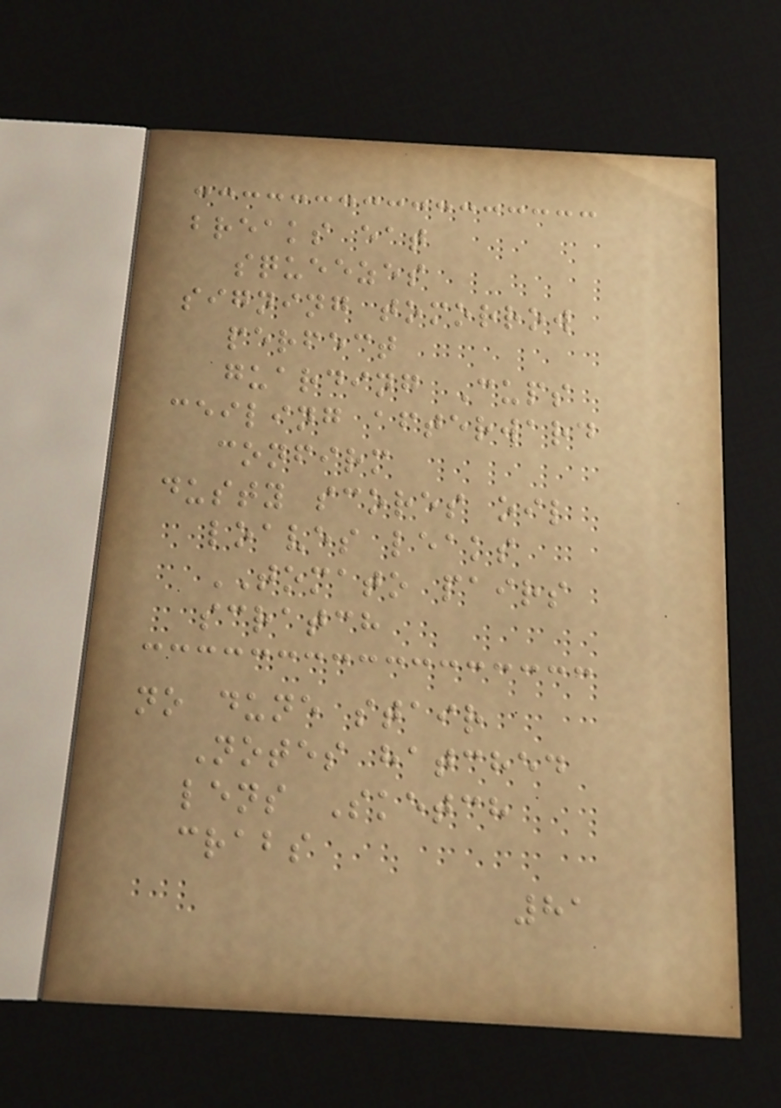breaks eat
squeezes
signing tomorrow
perfect
guarding Cups
ceiling afterward
confirm
dusty scores oil
loaves leaks
TOMATO pairs
scratch
no dune stair
Notes hatched
lens Sketch
crabs
81
